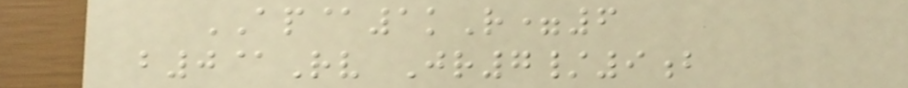AP@1kR=6
b0@Rv Jr7/9b
